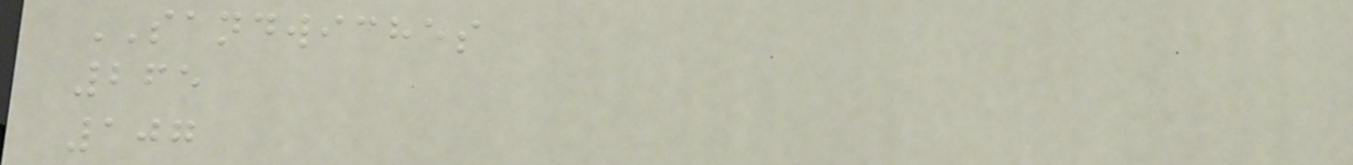SANDWICHES
265
107
